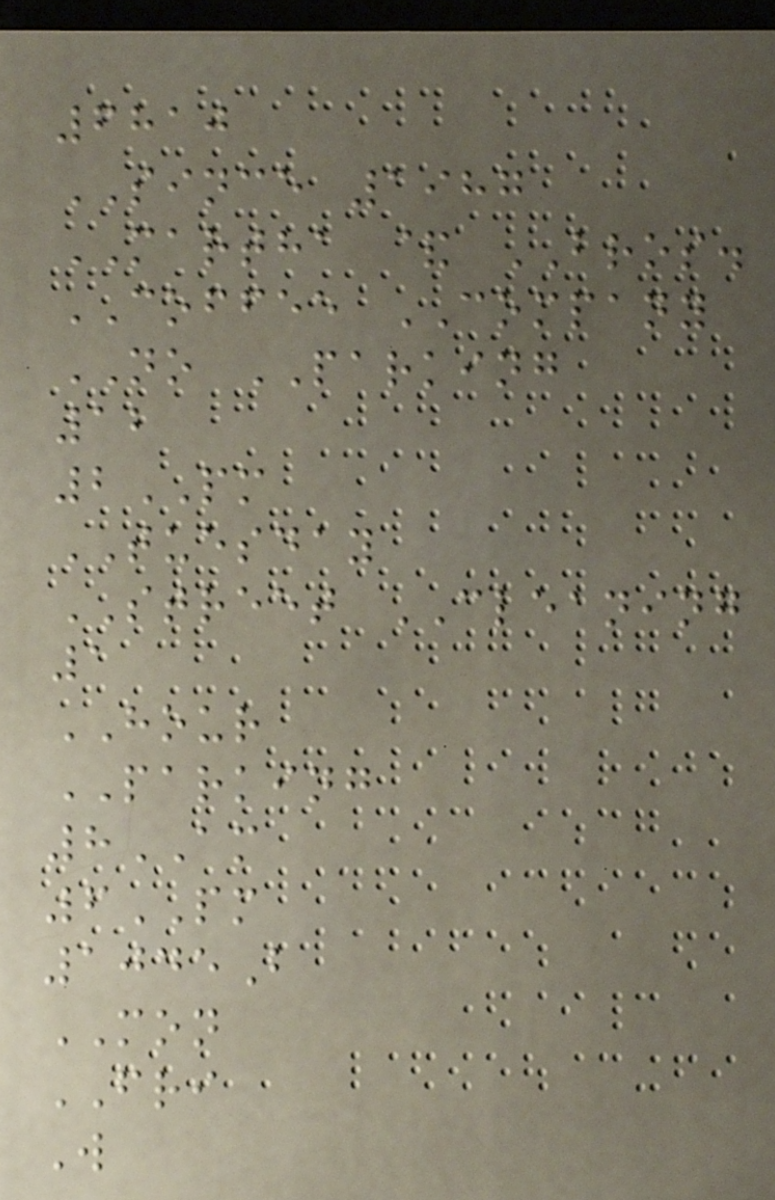6810
SINCE 1987
MARTHA & BROS.
COFFEE COMPANY
NO PARKING
12
2PM
TUESDAY
STREET CLEANING
1
HOUR
PARKING
8AM
6PM
1045B
MON
FRI
W
